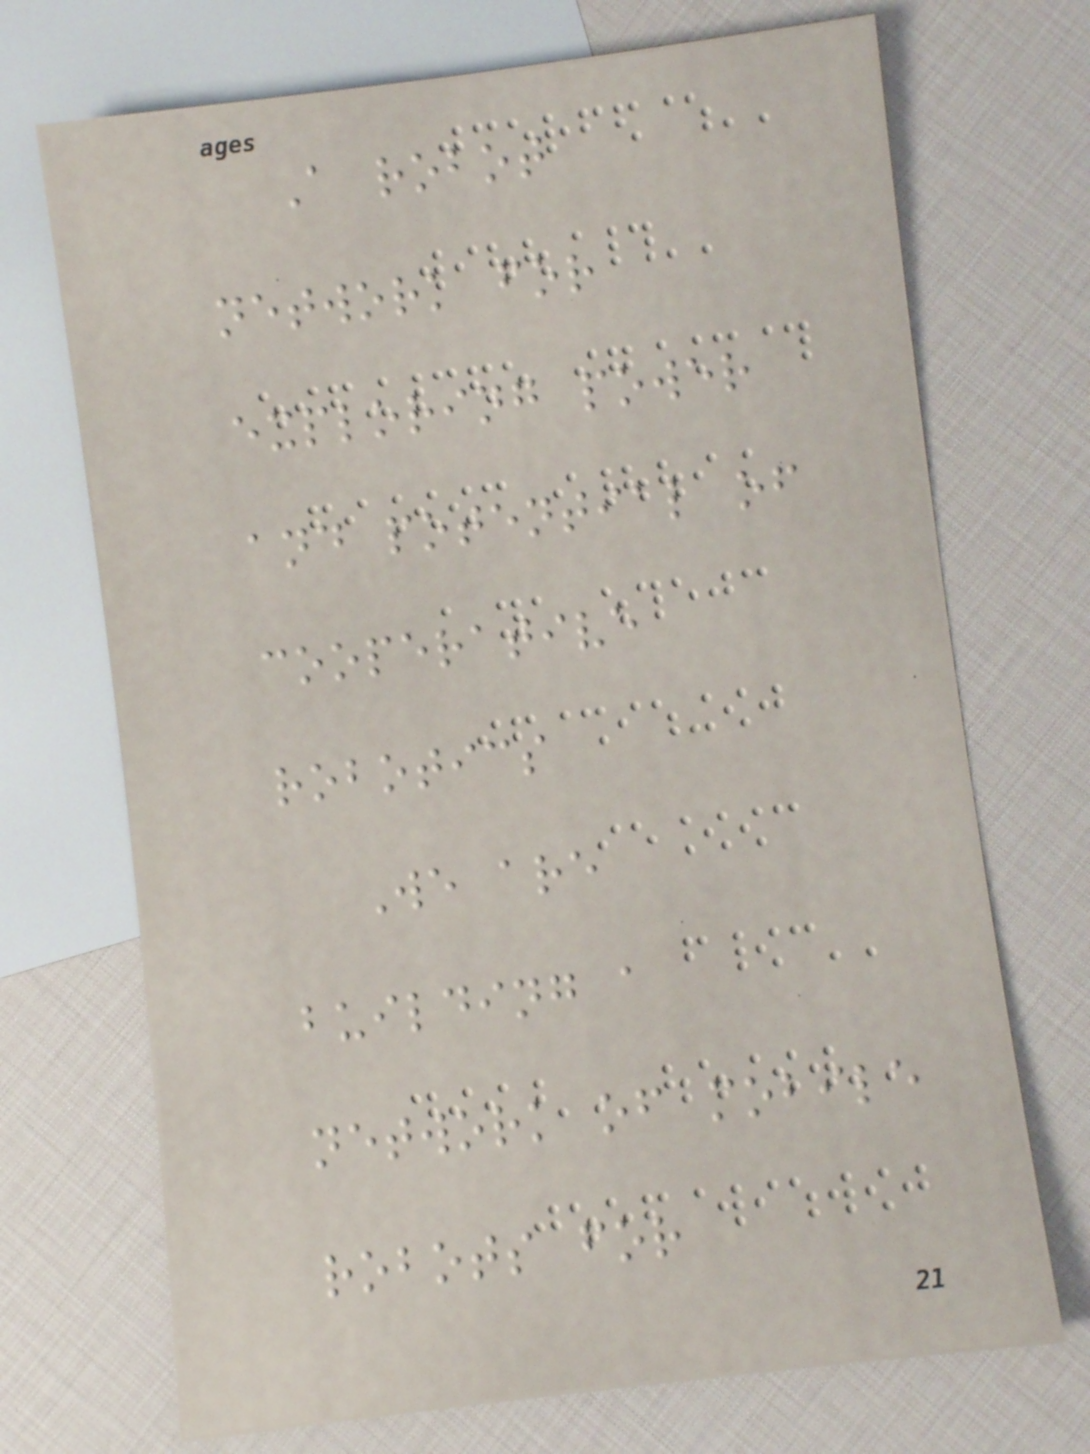A robot
network for
exploring power
and potential of
cooperative
robotics
We are
building a
network of mobile
robots for
